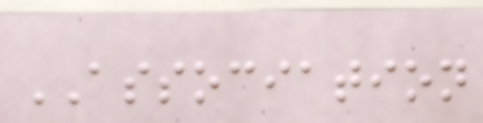ASSOCIATION
